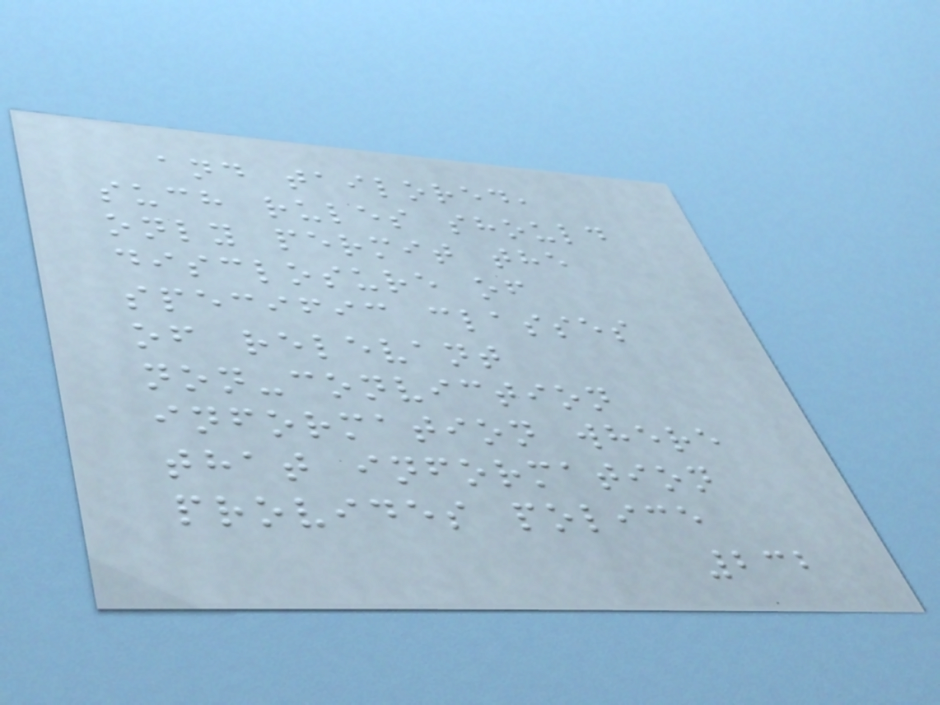and tailored,
such rules should
only permit the
disclosure of
specific classes
of relevant
non-conviction
information where
that information
provides police
232
